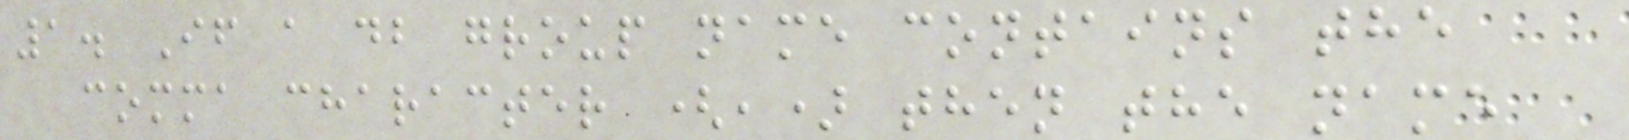1. If a db group name contains the
comma character (,) then the name
